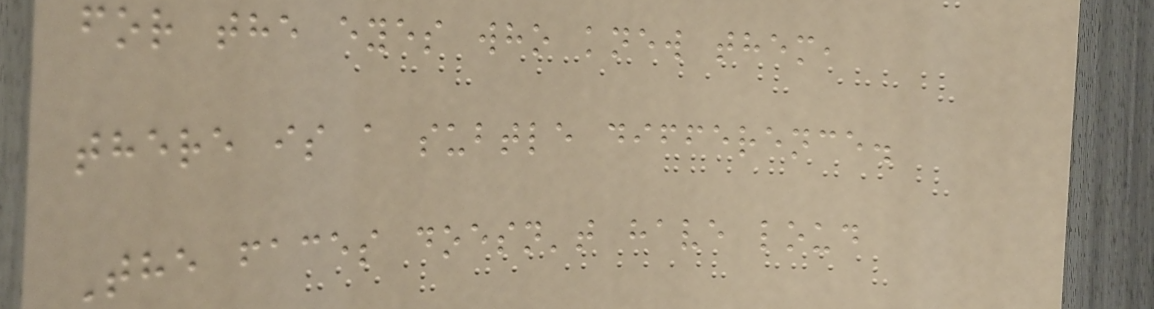for the eyes who knew them,
there is a subtle difference.
The faces doesn't have loud
